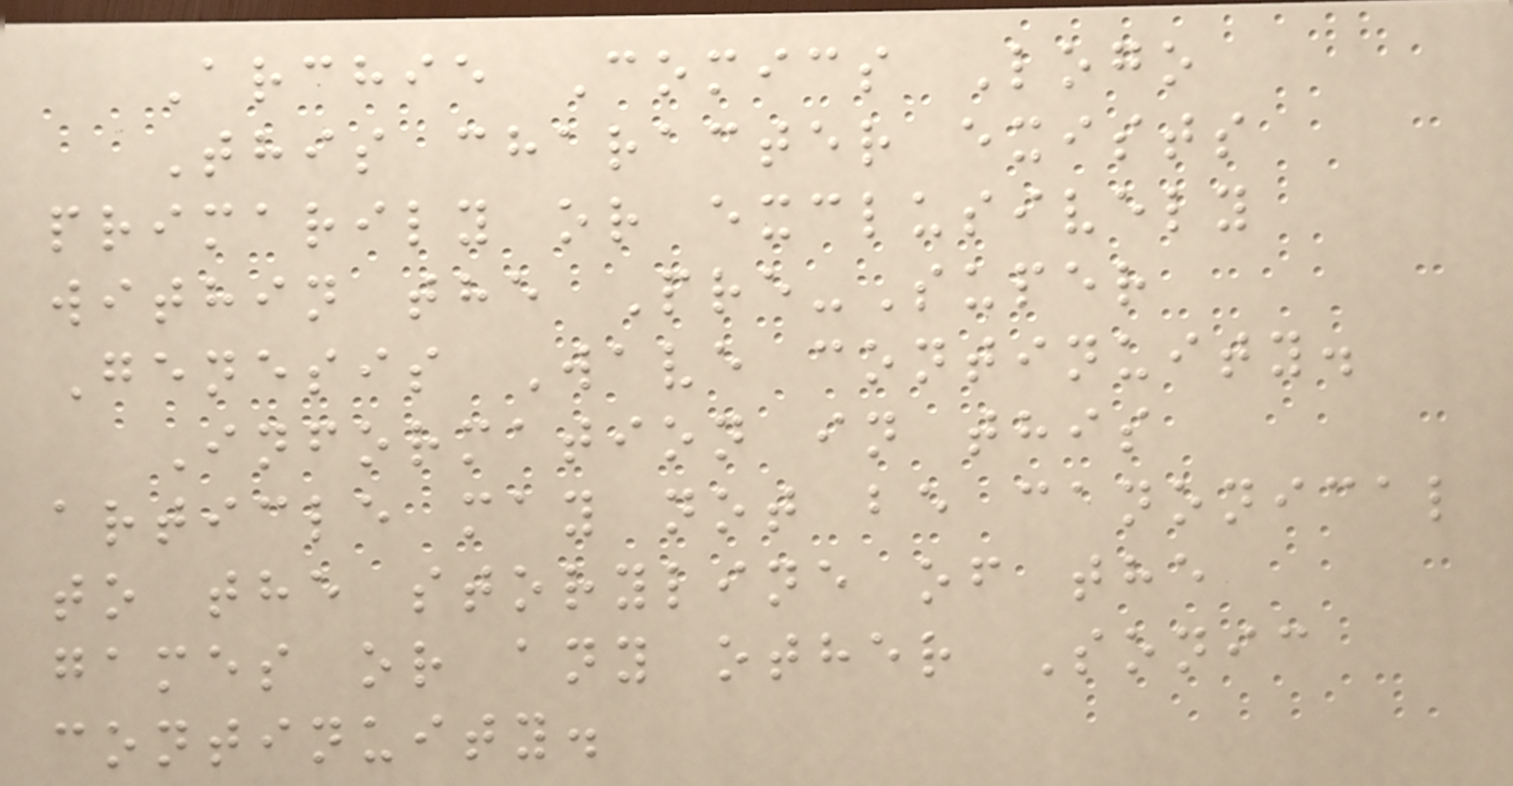Archie Comics Logo
This character exists
primarily or exclusively
within the Pre-Super
Genesis Wave continuity.
Information in this
article may not be canonical
to the storyline of the
games or any other Sonic
continuity.
